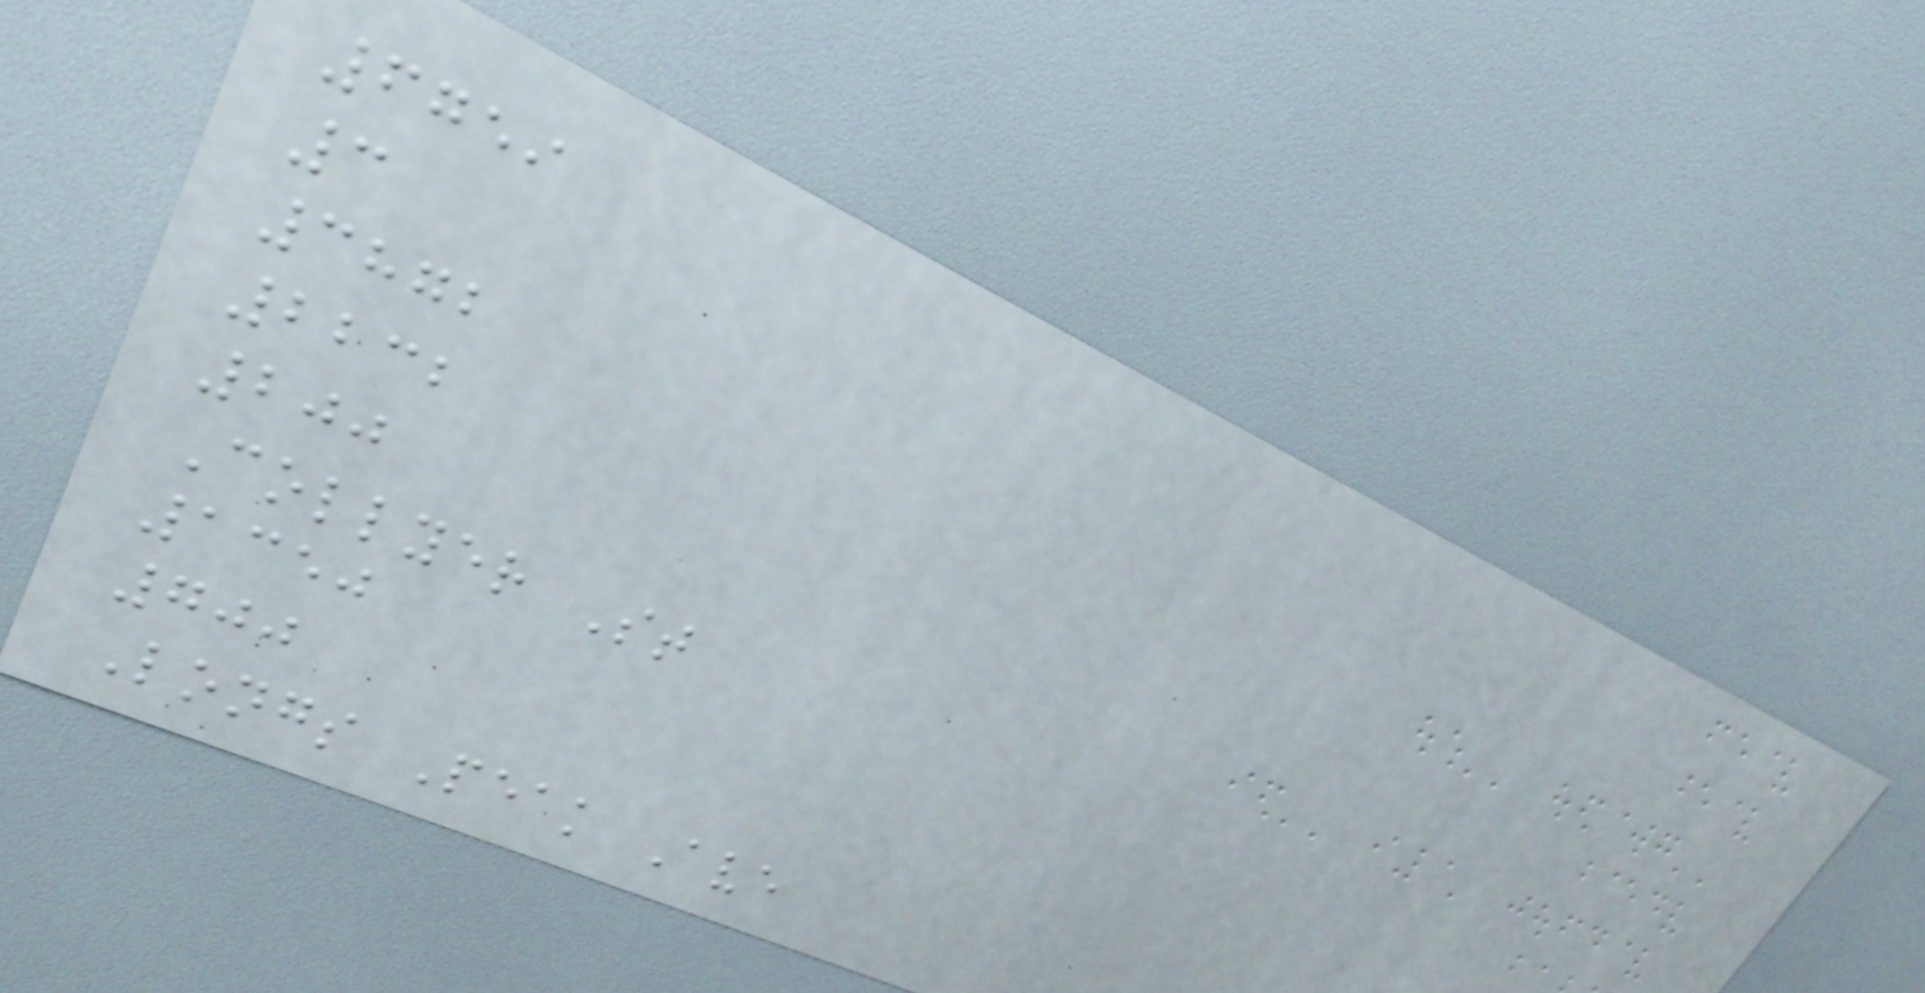6759
3
3872
2232
200
Collyer St
1350
700
Longs Peak Ave
